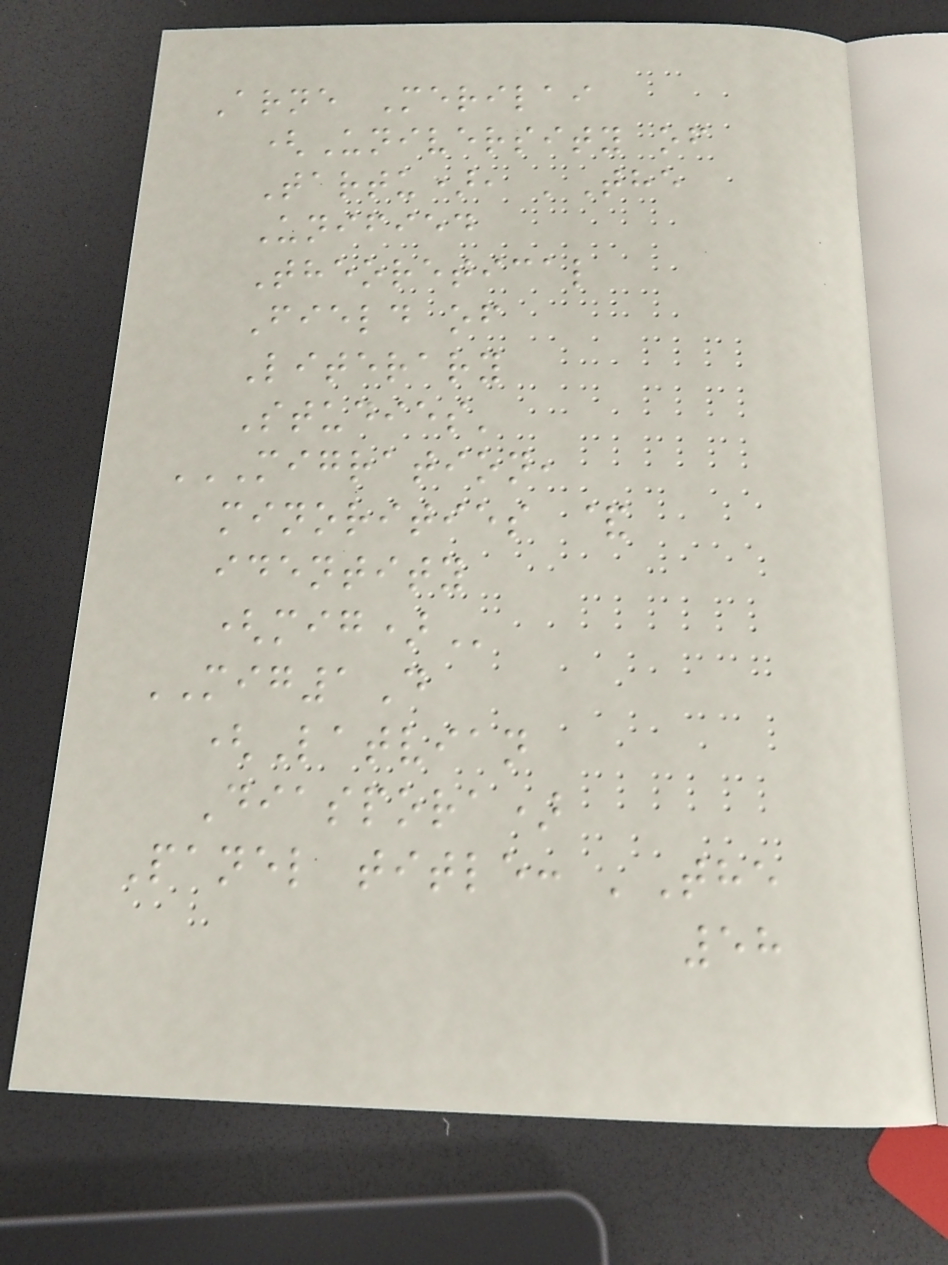Arne Merilai
(University of
Tartu), 'The
Unified
Theoretical
Field of
Literary
Studies'
MIGRATION,
MINORITIES &
IDENTITY
(MIG)
MIG1D
(Latvian
Diaspora)
Panel title: 'The
58
